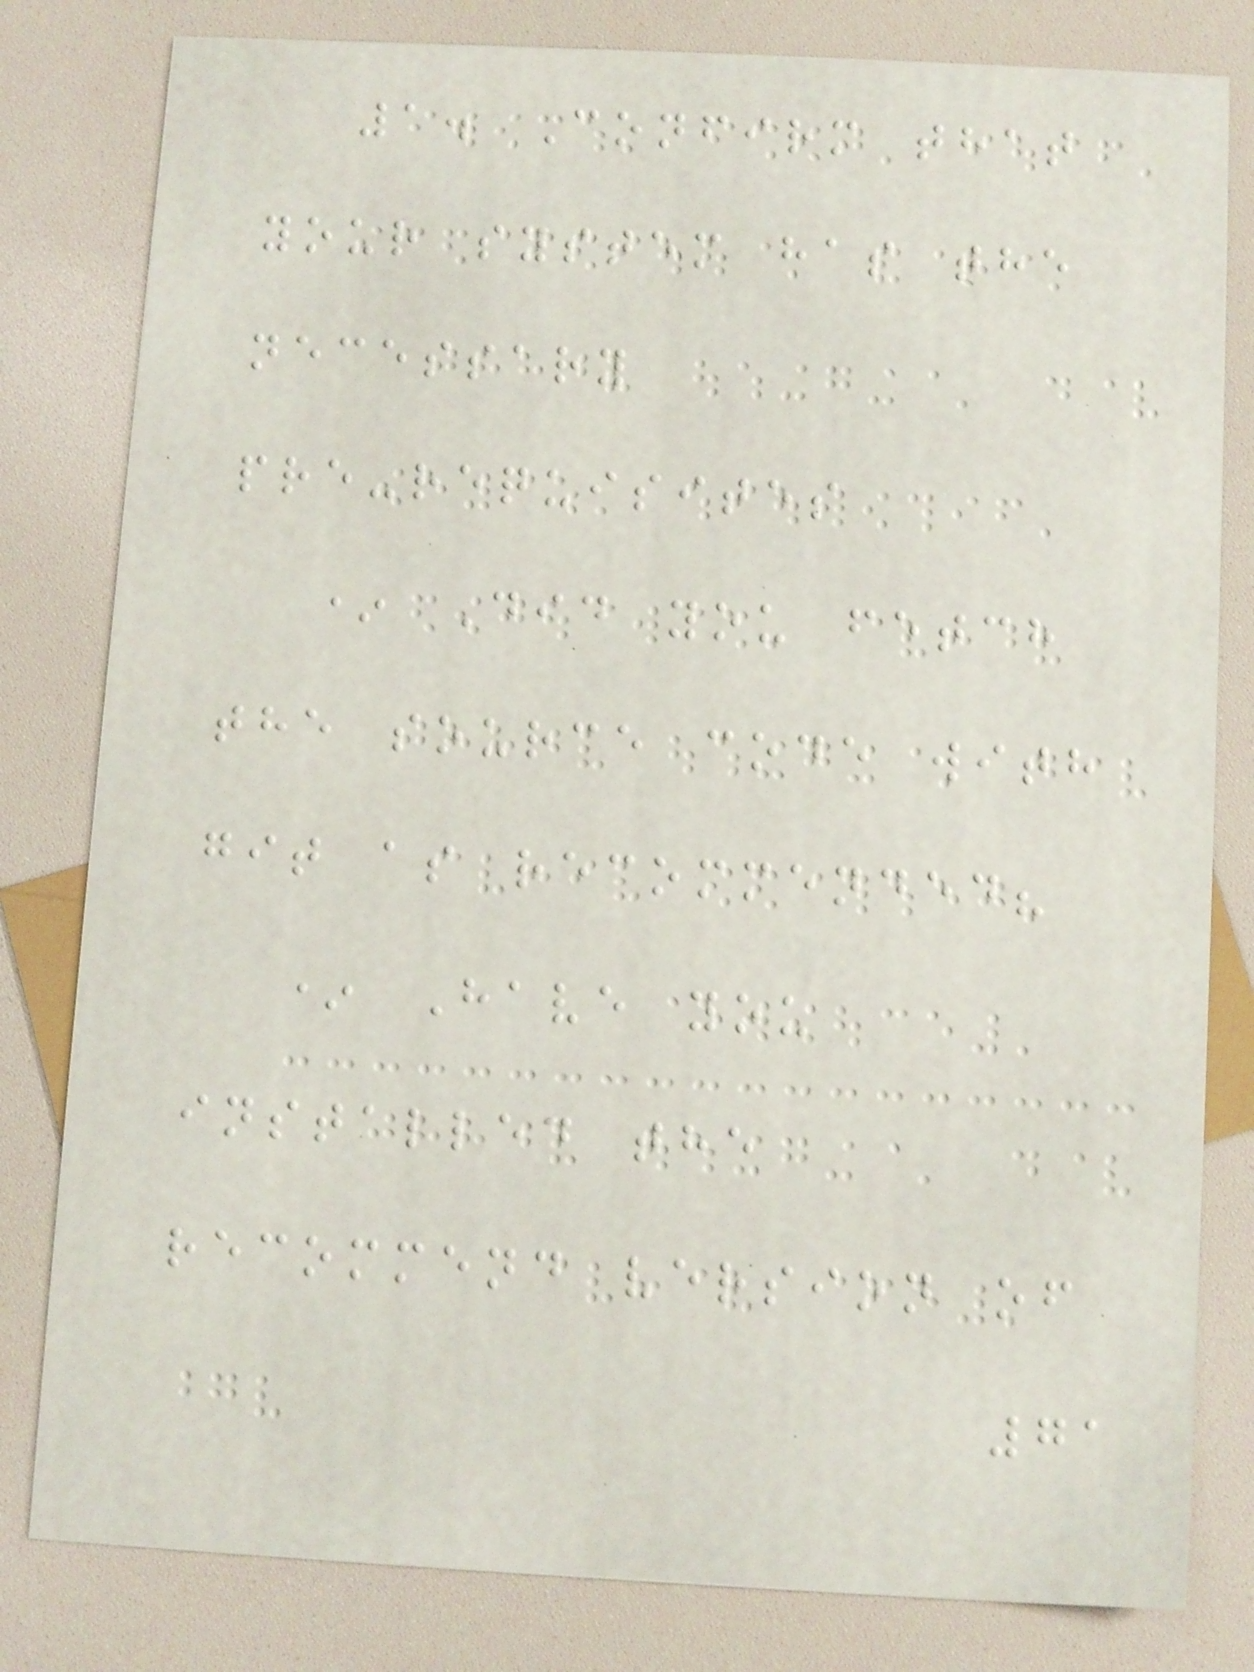1. Confirm that
your system has the
necessary
pre-requisites
* Did you fetch
the source code with
git as recommended?
* Have you
installed the
recommend version of
71
